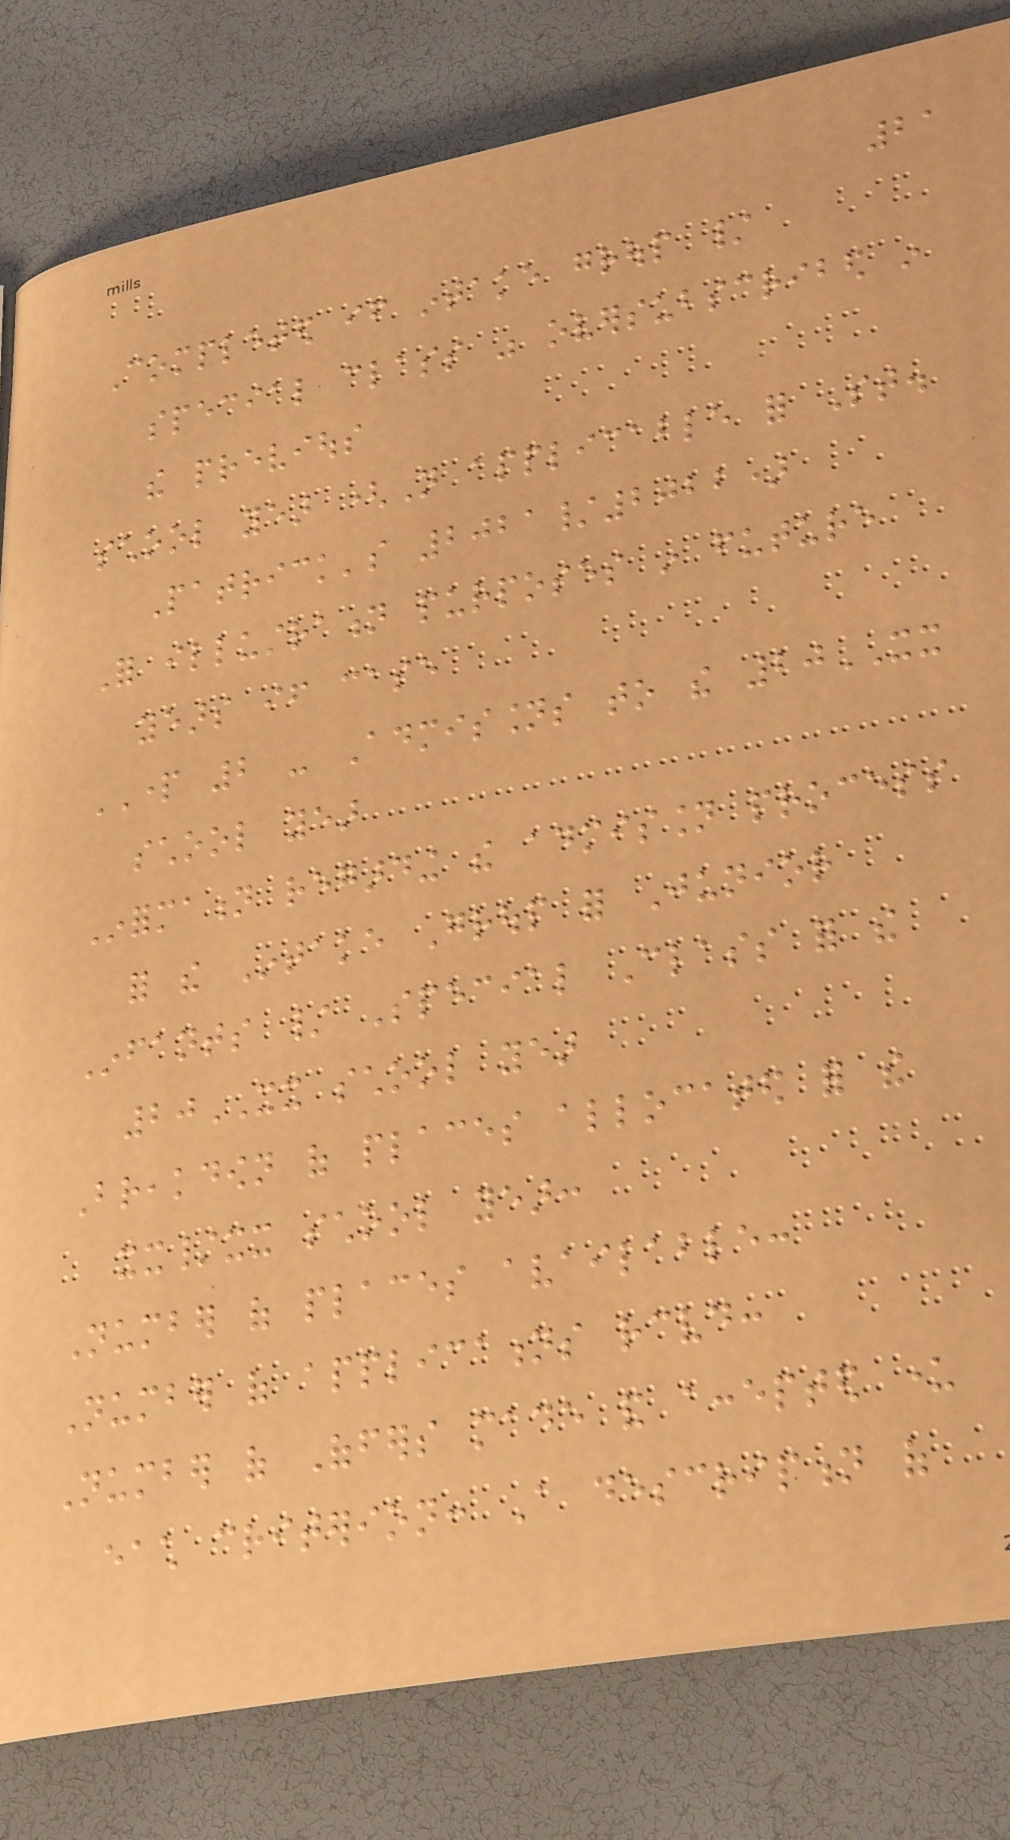21
Completed if intake group /
special class was oversubscribed in
the previous
school year (Not applicable for St.
Patrick's 2021/2022)
For illustration purposes in future
years if case
PART 2 - Admissions to the 20XX
school year
Information regarding the admission process
for the Intake Group for Junior
Infants / Special Class for the
20XX school year
Breakdown of places allocated for the
xx/xx school year:
Number of places available:
Number of applications received:
Number of Offers made and accepted under
each criterion: A description of
